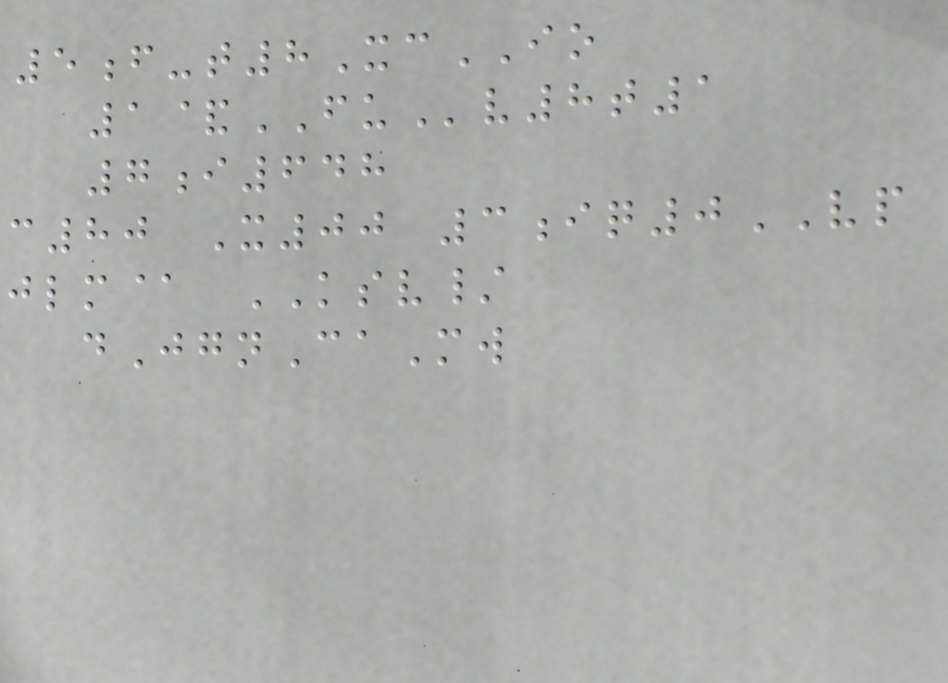5f-t8XcIO
1&FUv8t1
7i648
c80 X00 3iq0VP
jlm@ KSV/
dJgnCaMw
